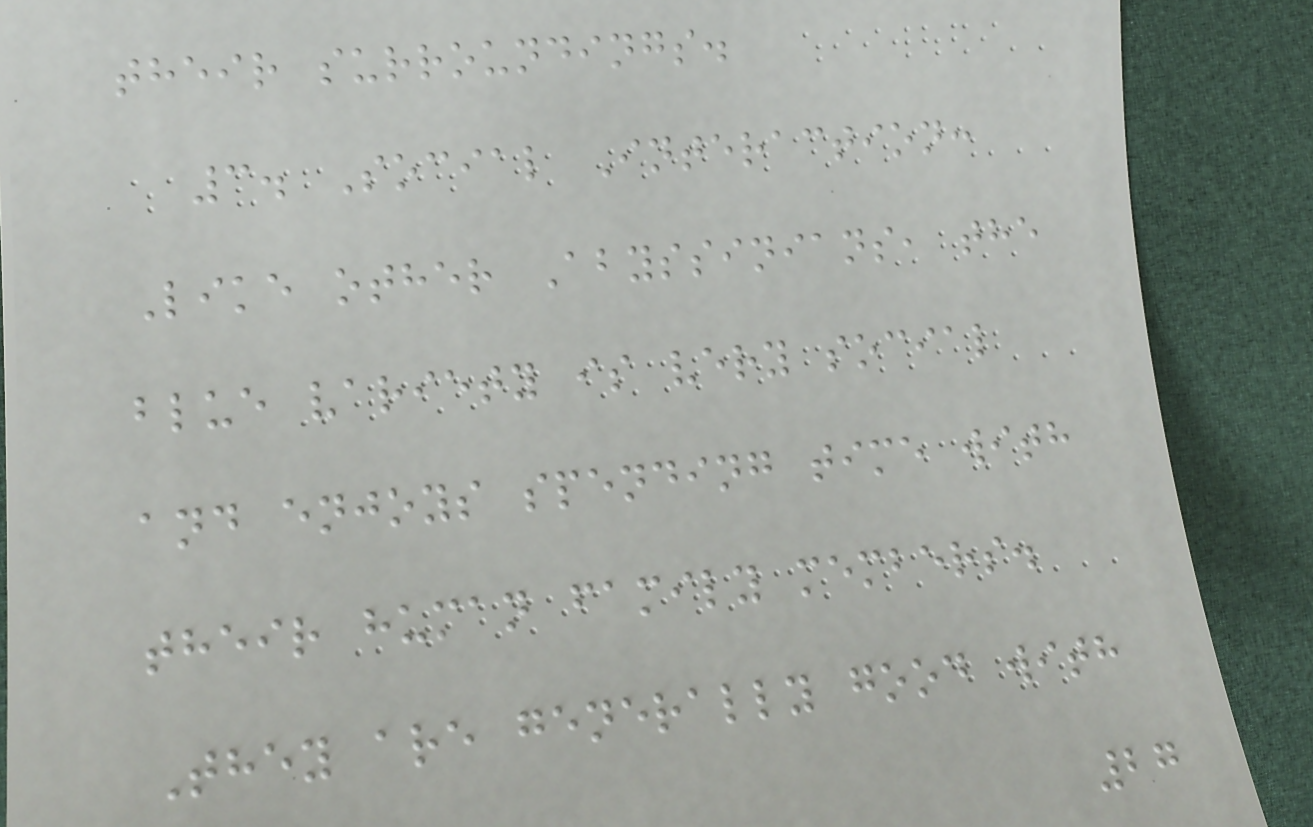their surroundings.
3. Social Interaction:
Like other Abyssinians, the
blue variety is very social
and enjoys spending time with
their human family members.
They are generally good with
27
